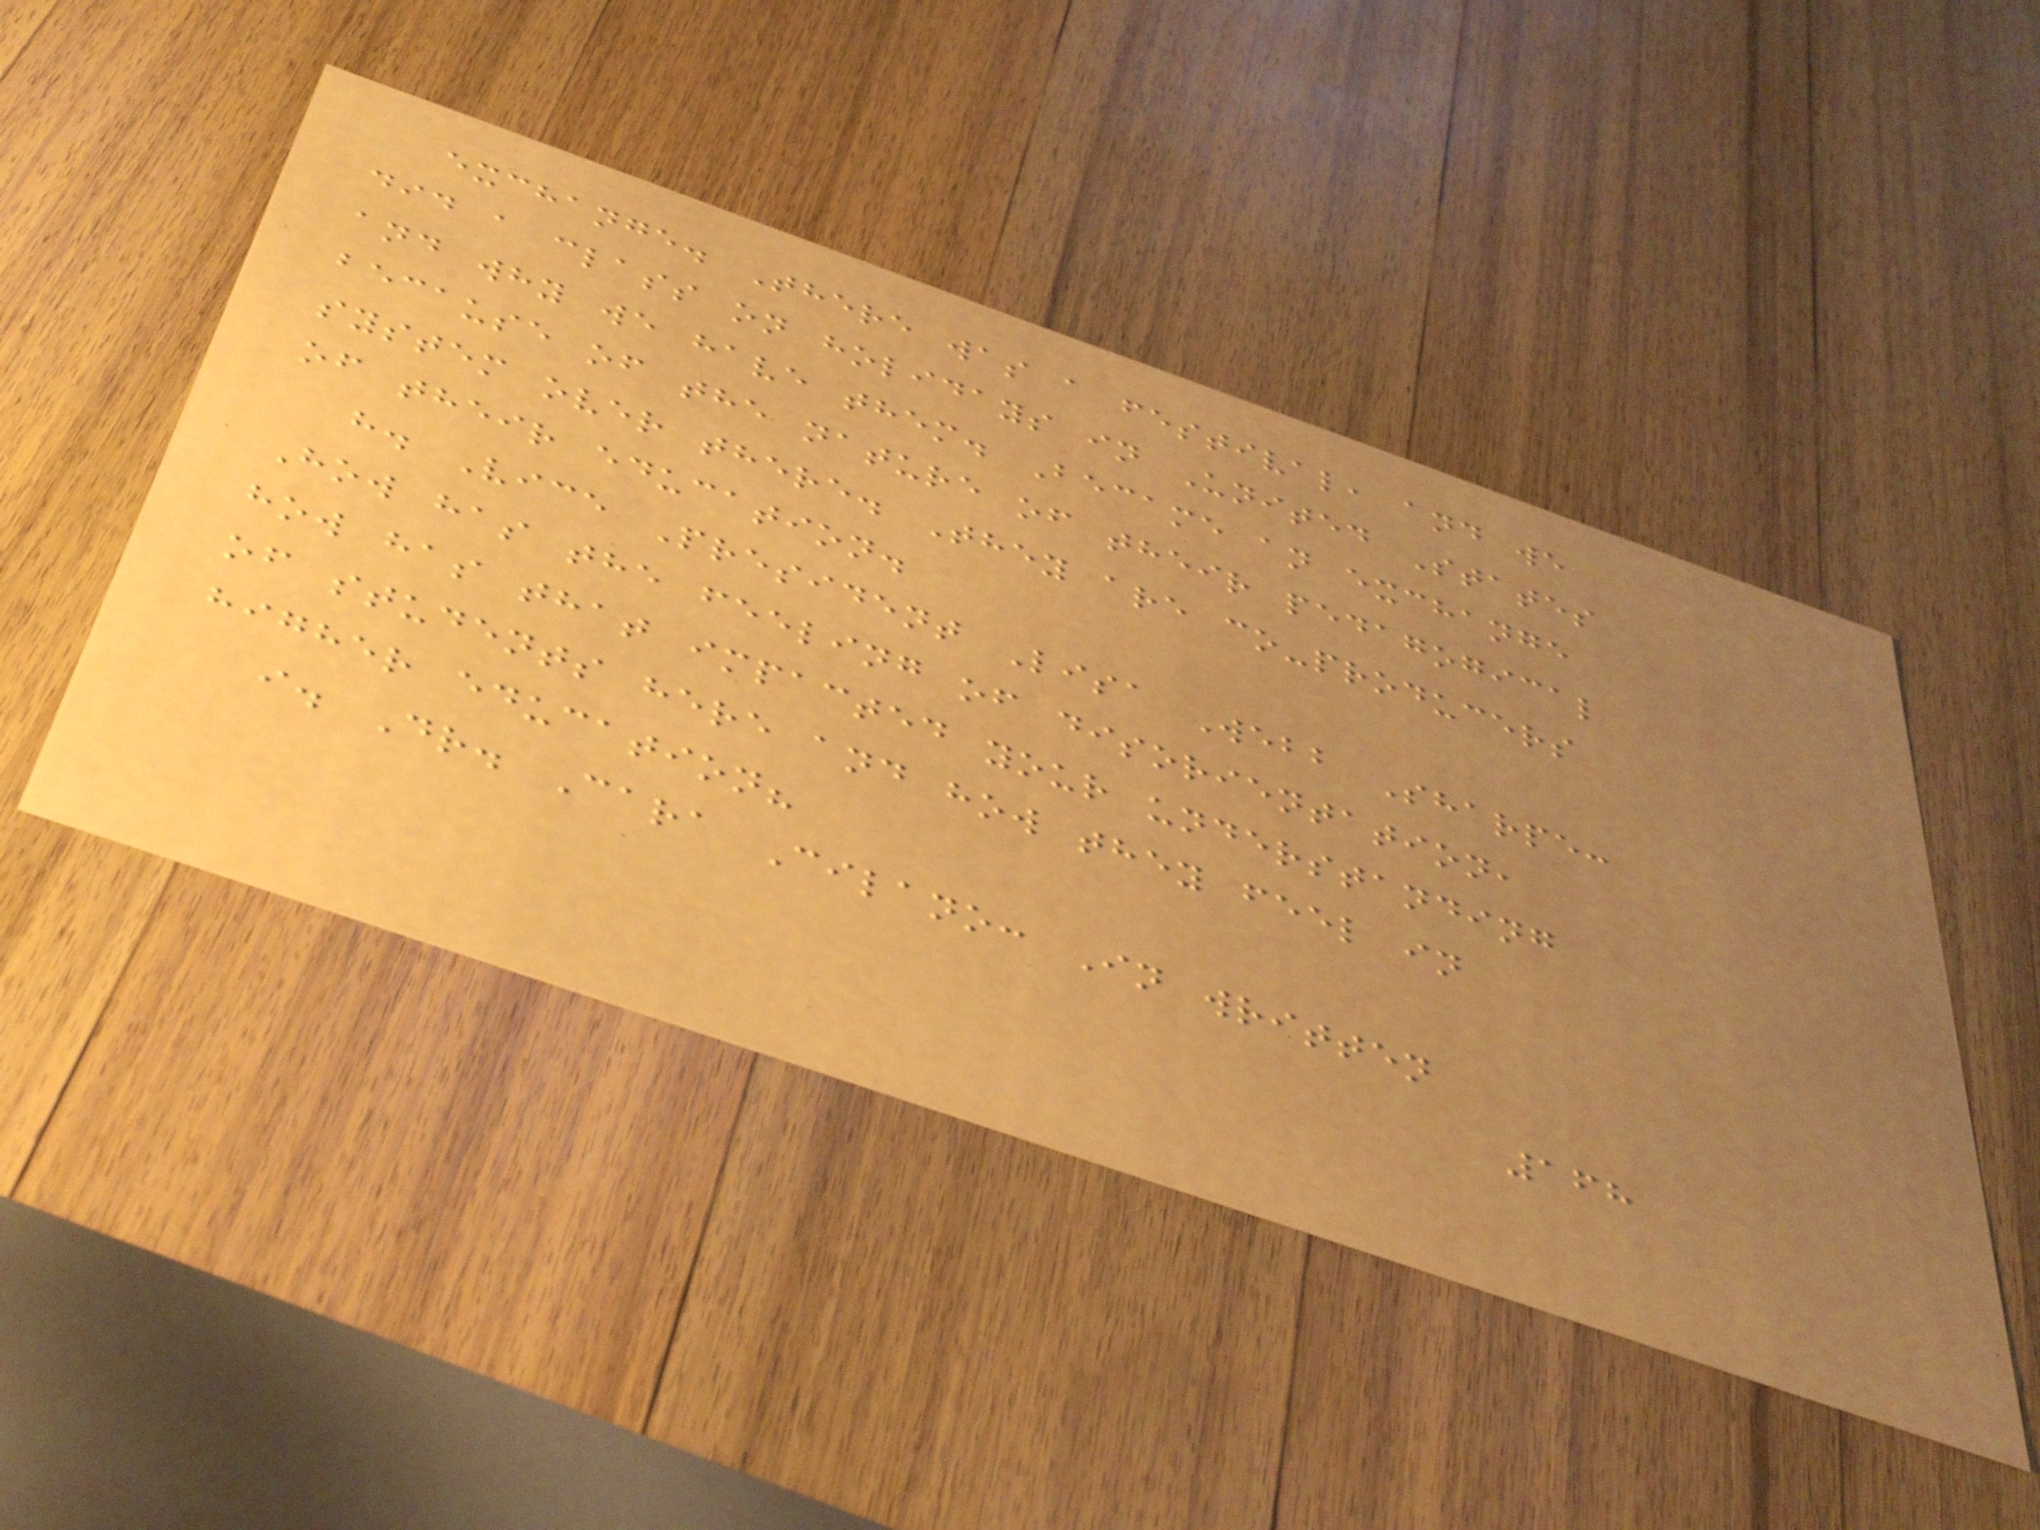exchange. There was a festival, and we
did a class on holidays in United States
and why we have them. Became an exchange
because of the nature of their pedagogical
system over there. They are co-producers
of their education.
h. Vice President Lisa Webb Sharpe:
How has the feeling of disorientation,
how has that impacted your understanding
of students here and how they feel in
higher education?
i. Dr. Cara Cilano: In written
168
